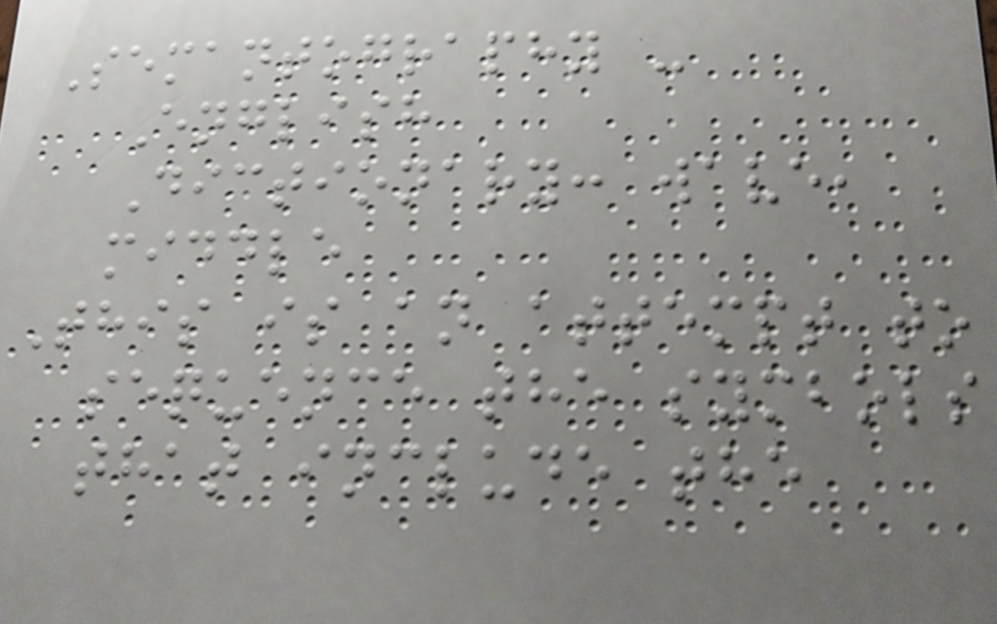Semantography -
English
Dictionary: wave,
middle
This is an attempt to
sequence the symbols
that include the
